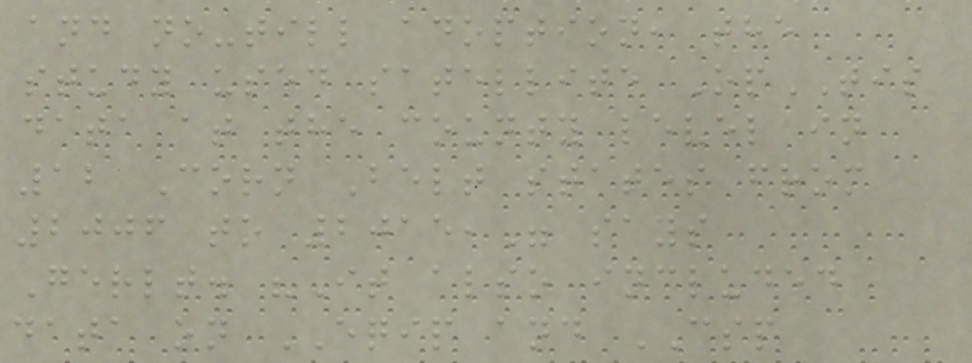and no-till adoption, the
study used satellite OpTIS
data at the county level in
12 Corn Belt states from
2006 to 2015," says
Gerlt. "It also included
data on EQIP and CSP
